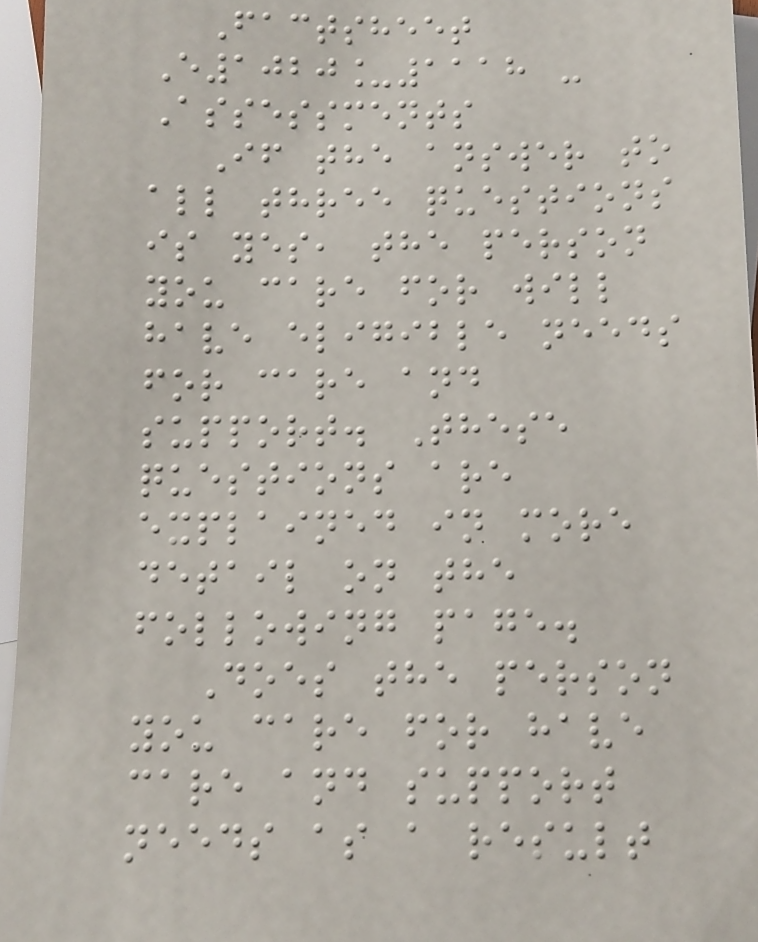Factsheet
E1020_1118 -
Assessments
If the answer to
all three questions
is yes, the person
you care for will
have eligible needs
for care and
support. These
questions are
explained in more
detail on the
following page.
Does the person
you care for have
care and support
needs as a result
